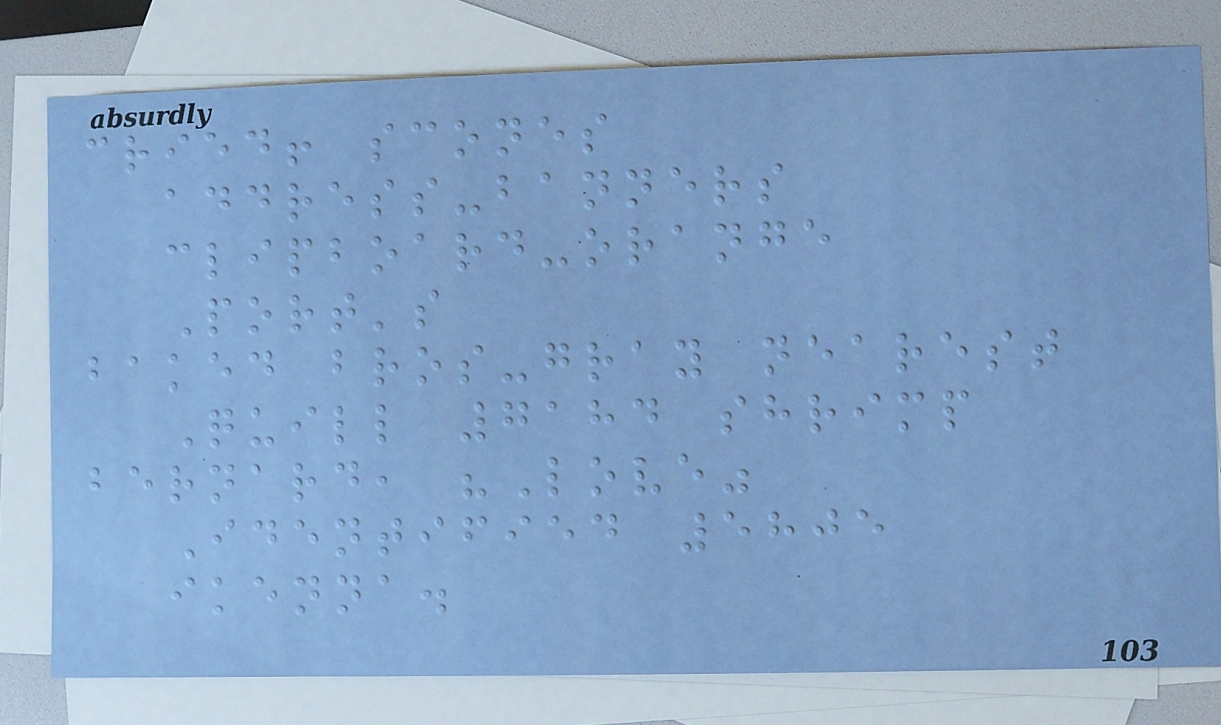cried! scones
address-banners
clipboard-orange
Port's
baked bros-gray nearest
Quill 7184 shrimp
bernard, "Love"
Identified 5805
ikenna.
